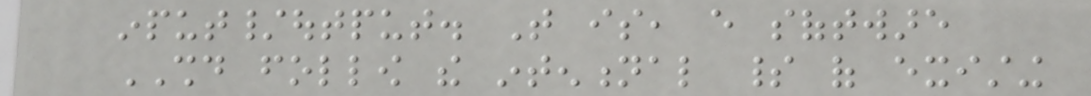input/output. That is, every software
SHOULD follow the intentional spirit of existing
